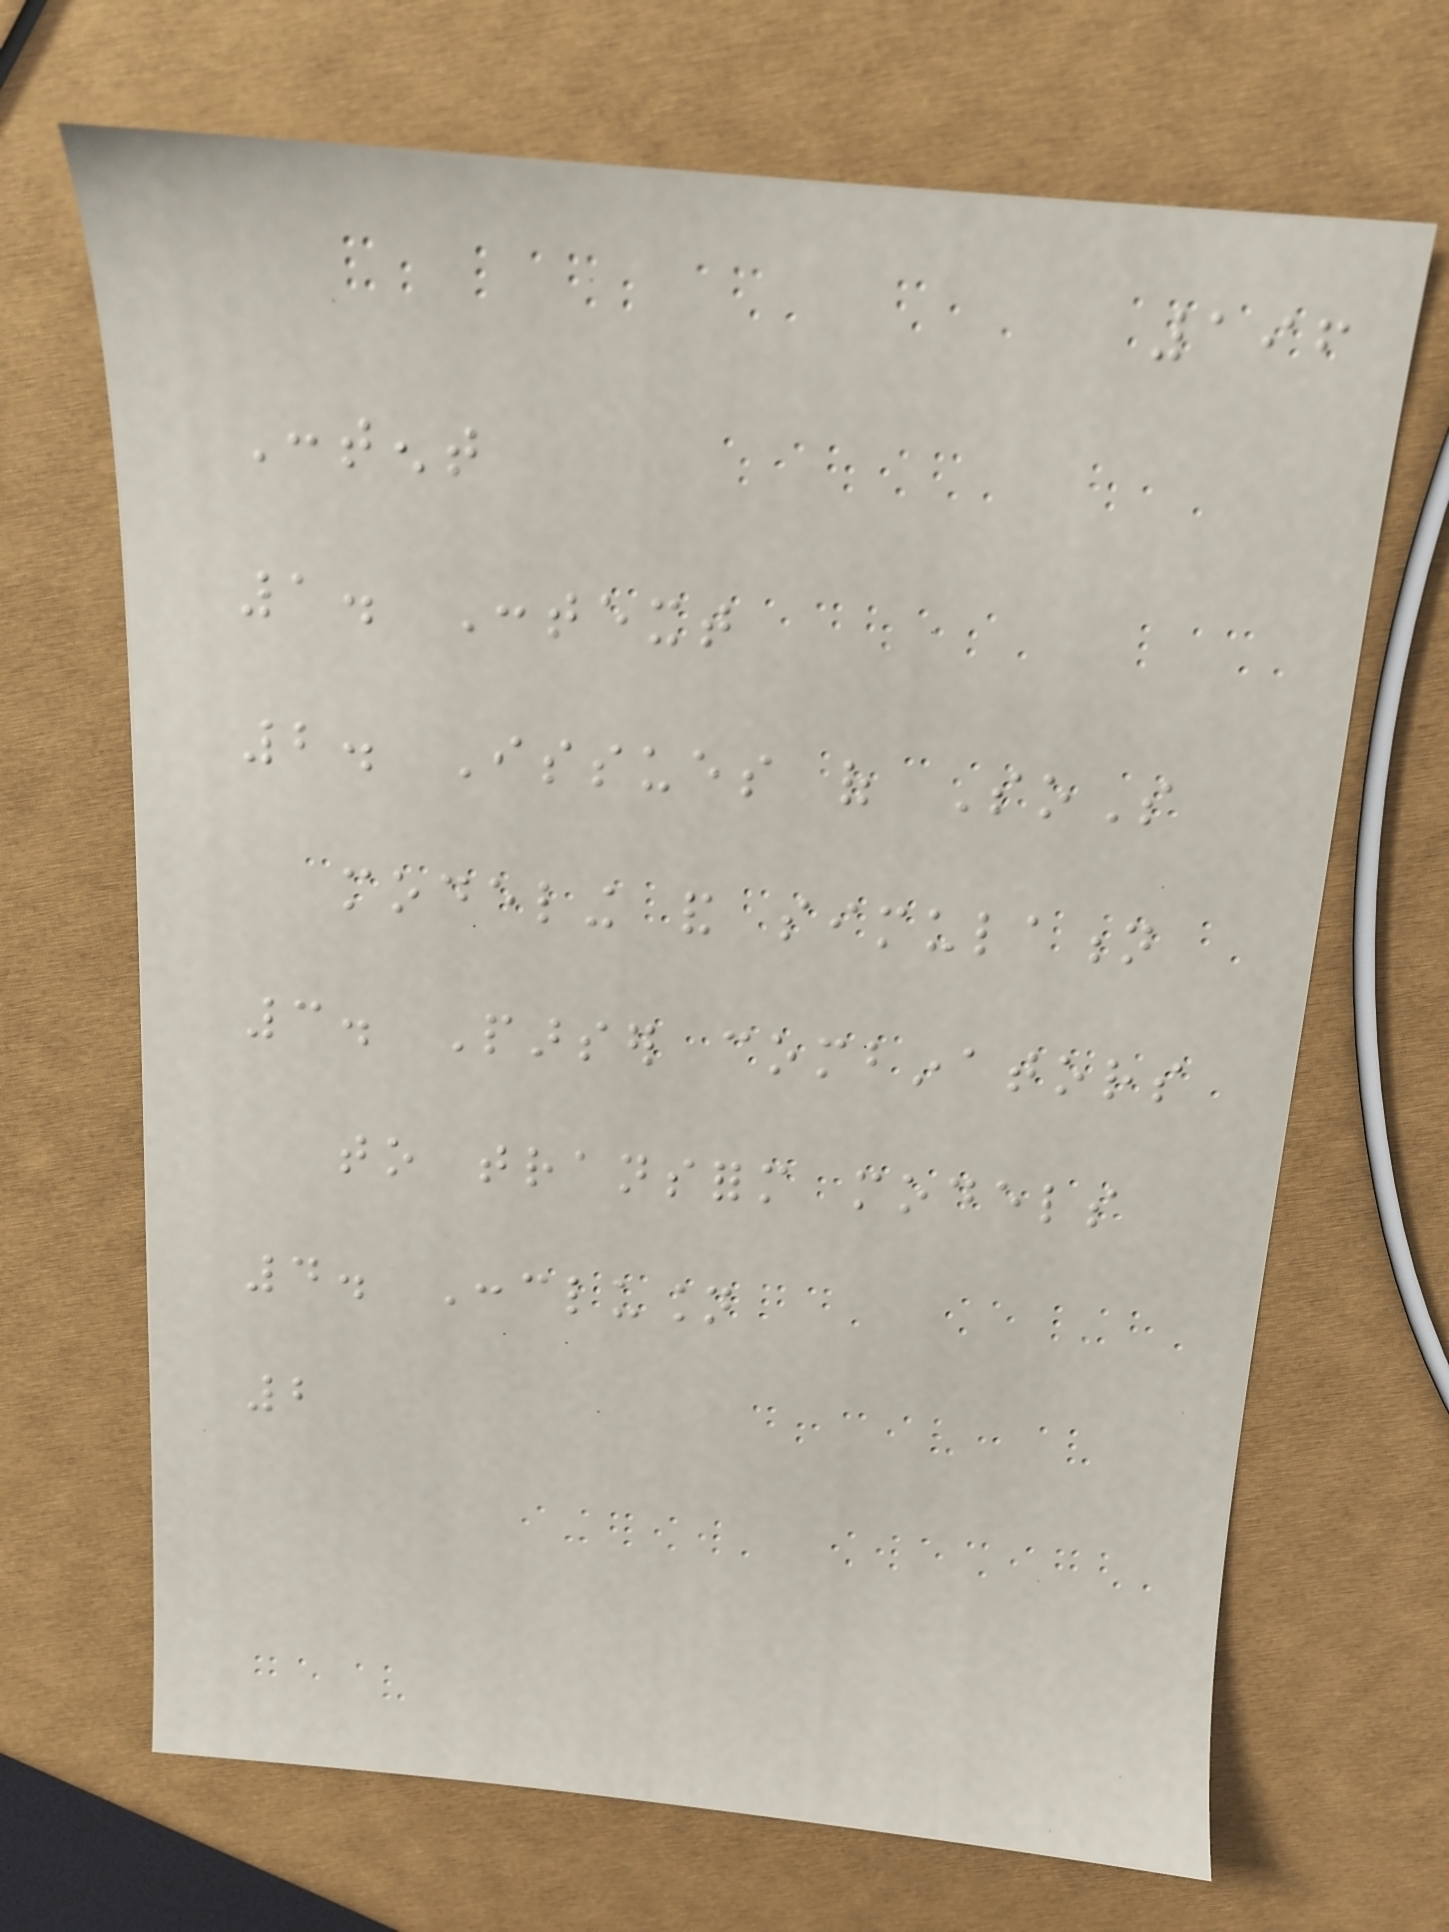196
Content
1. Context
2. Issues of SoS
modeling and simulation
3. Parser combinators
to transform models
4. Conclusion
2
